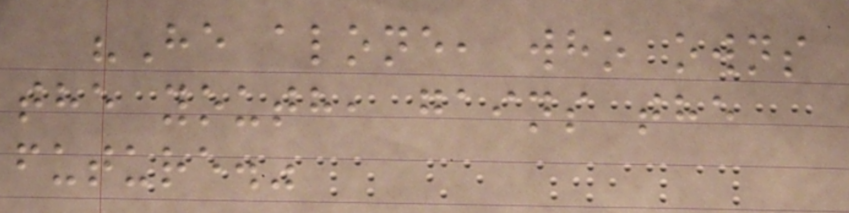"He alone, who owns
the youth, gains the
future."
